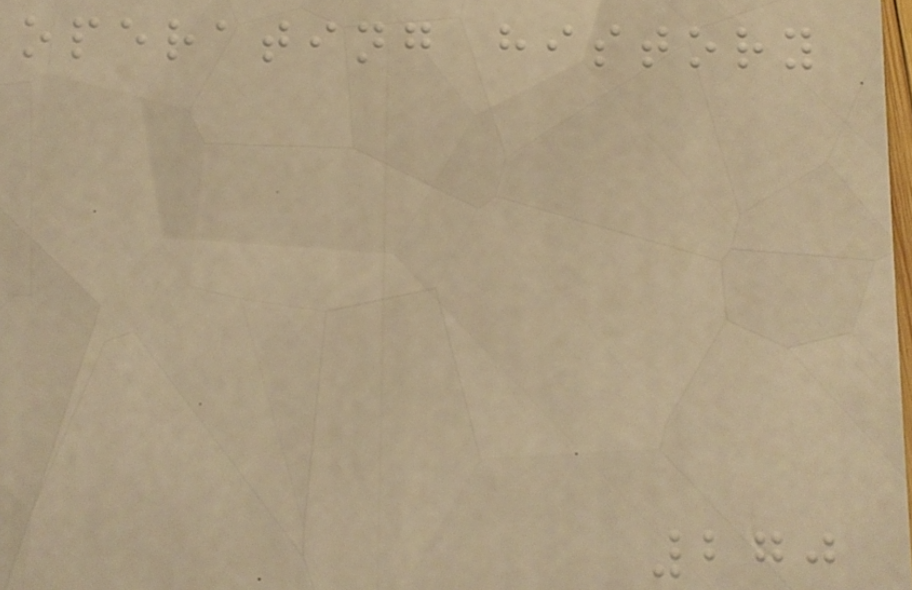operating history
270
